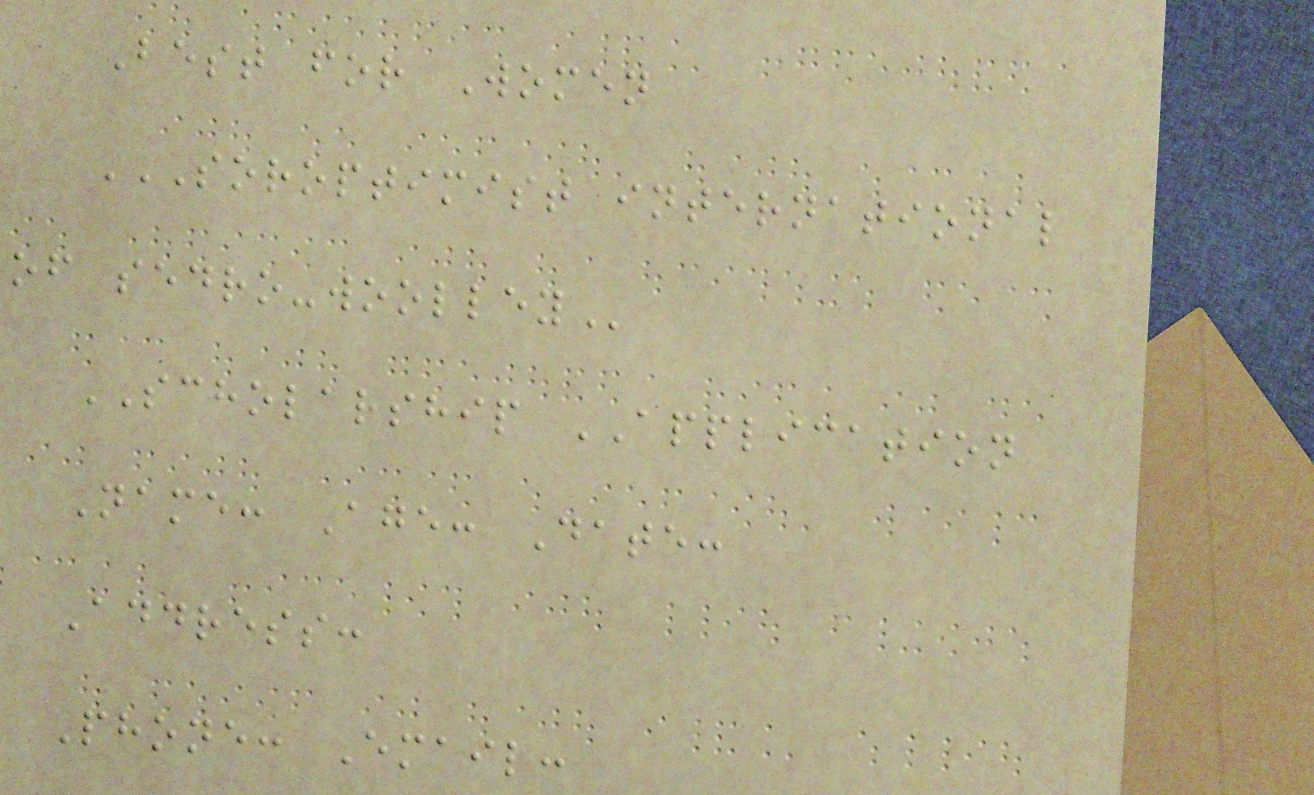Best for Women
SOROPTIMIST INTERNATIONAL
OF SEDRO-WOOLLEY
SCHOLARSHIP APPLICATION
Name: Age: Date:
Address:
Phone: Email:
